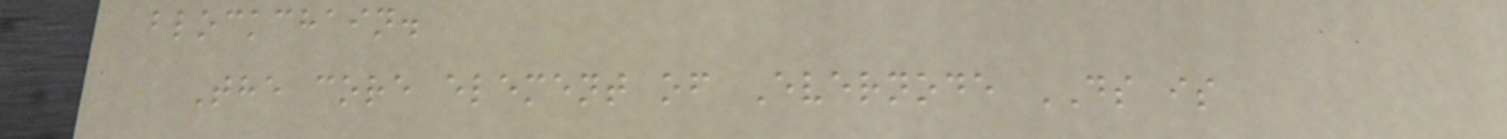blockchain.
The core element of Evernode DS is
